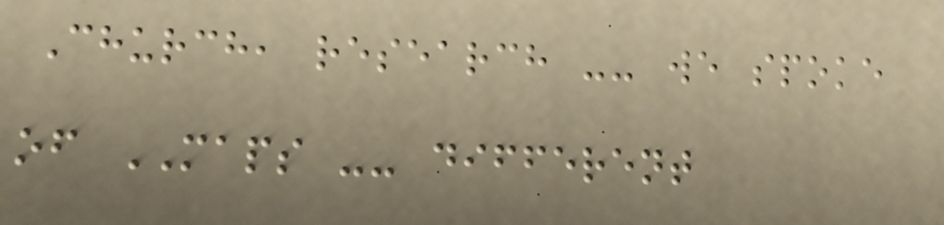Church, research -- we spoke
of MAPS -- different
